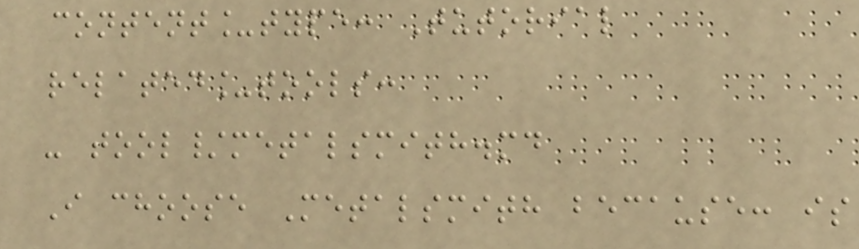content_type: Tutorial
related_tools:
- tool/metalsmith.md
I choose Metalsmith because: is
